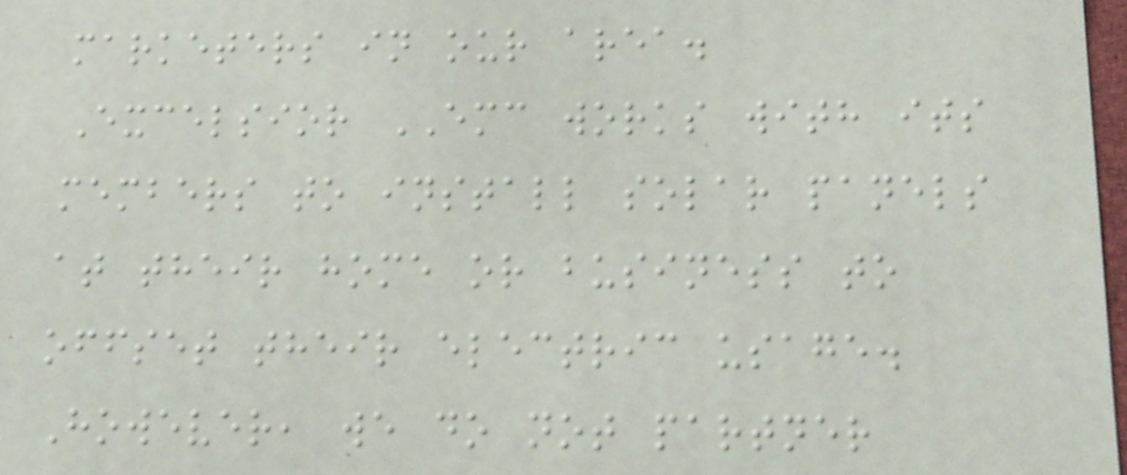marketers in our area.
Excelsior EMC works with its
members to install solar panels
at their home or business to
offset their electric usage.
However, we do not partner
